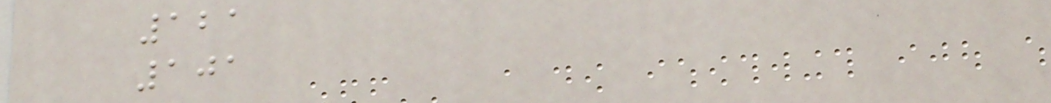121
101
